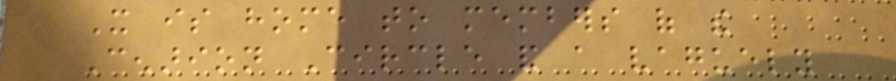It is home to members of the
Cenarion Circle and a vaguely
